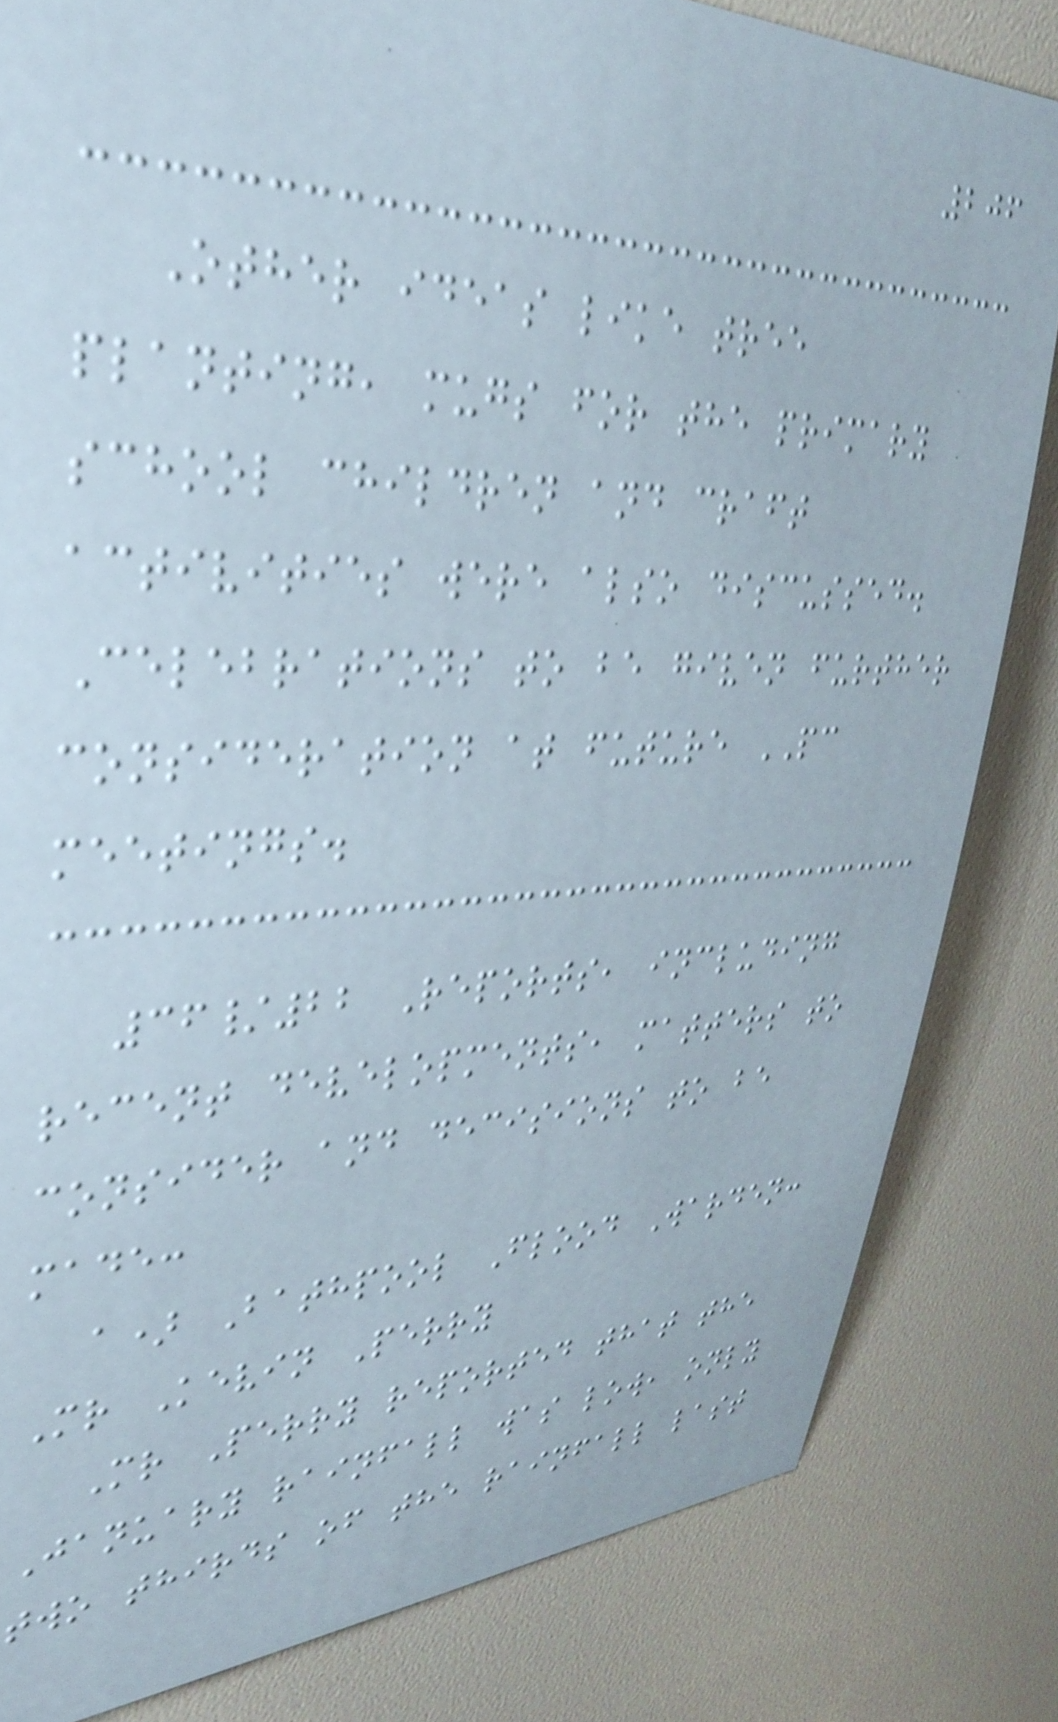206
Other ideas like tree
planting, mugs for the primary
school children and craft
activities were also discussed.
Celebrations to be given further
consideration at future PC
meetings.
36/22 Reports, including
recent developments, matters to
consider and decisions to be
made:
a) Bathpool Flood Warden:
Mr Kevin Perry
Mr Perry reported that the
January rainfall was low, only
two thirds of the rainfall last
